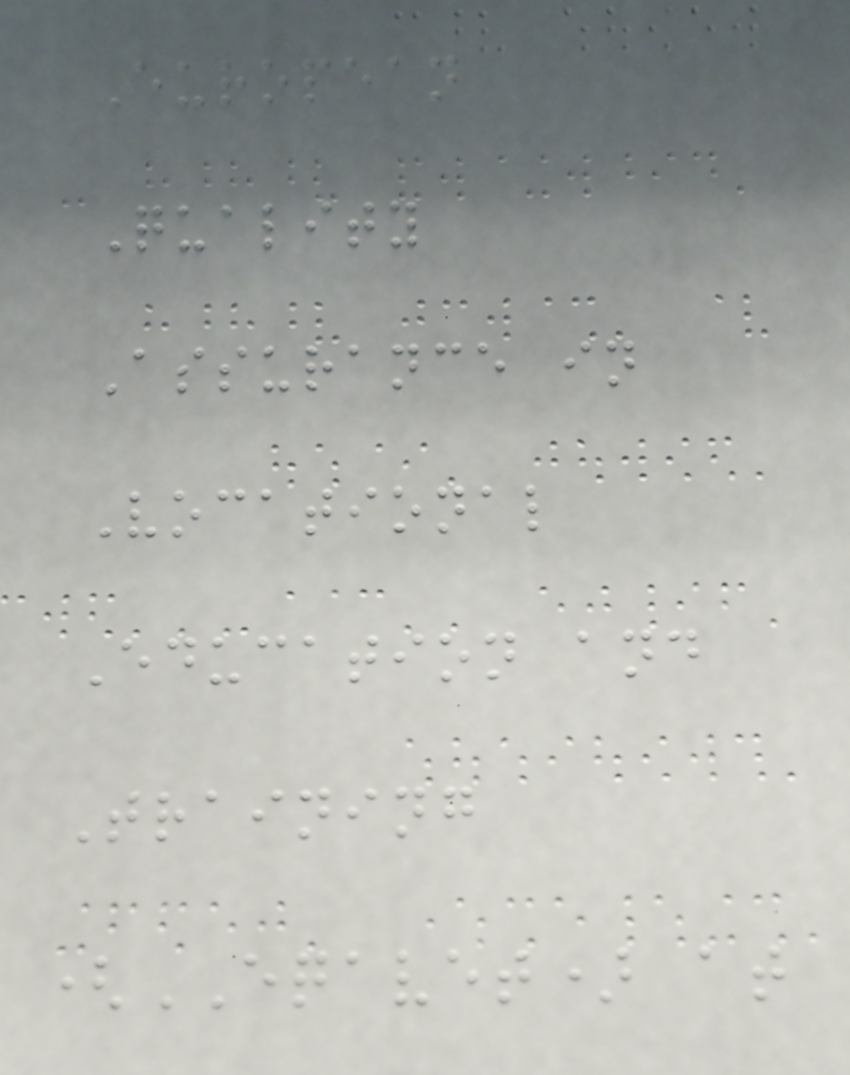European
Quality
Assurance in
Vocational
Education and
Training
(EQAVET) at
